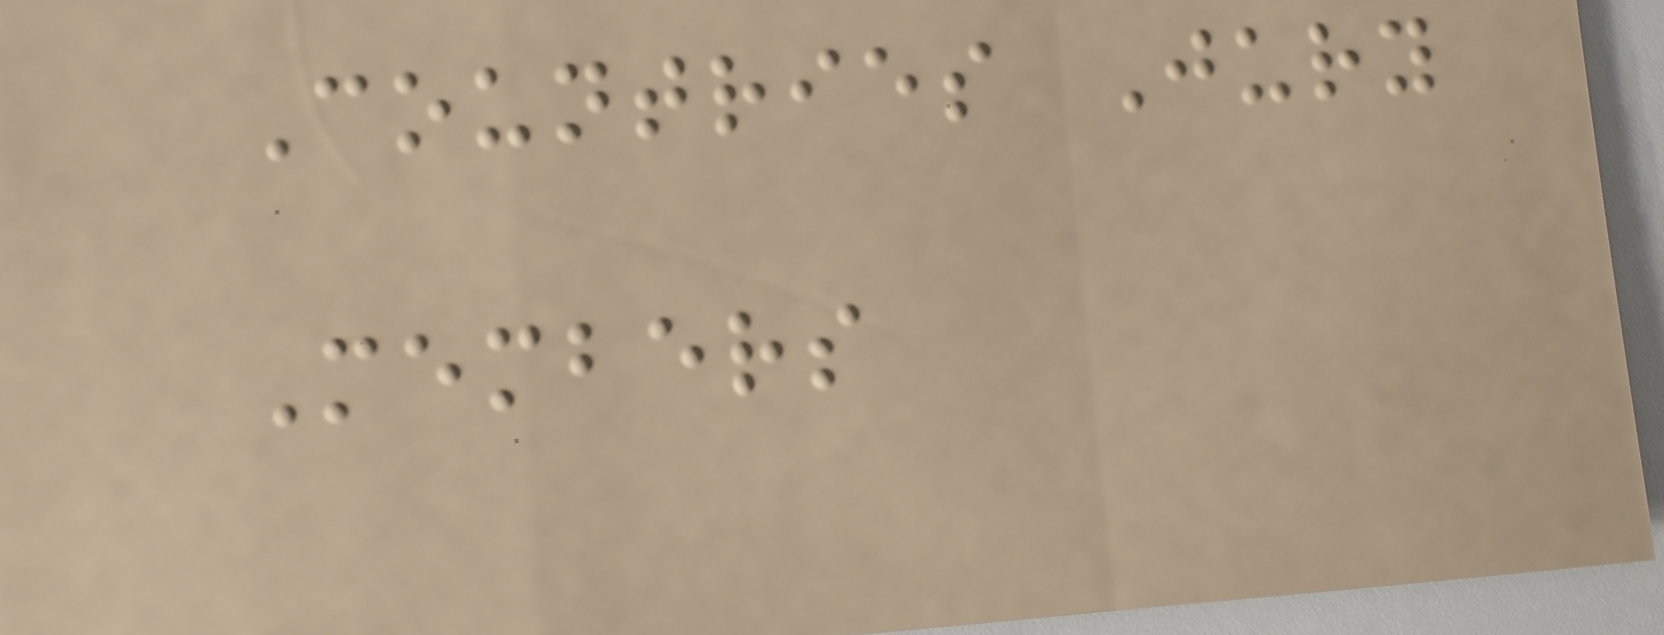Countries Jury
Members
